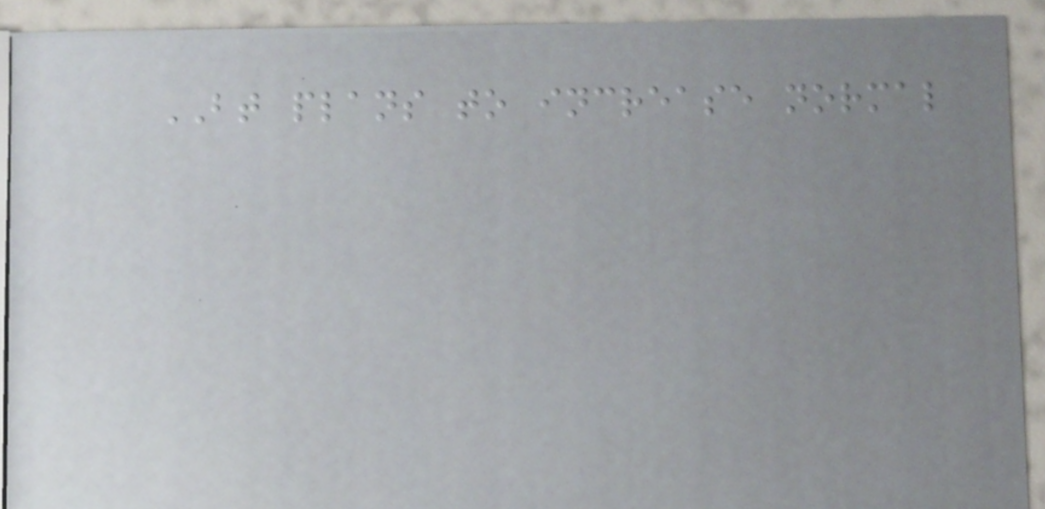BT plans to increase normal
